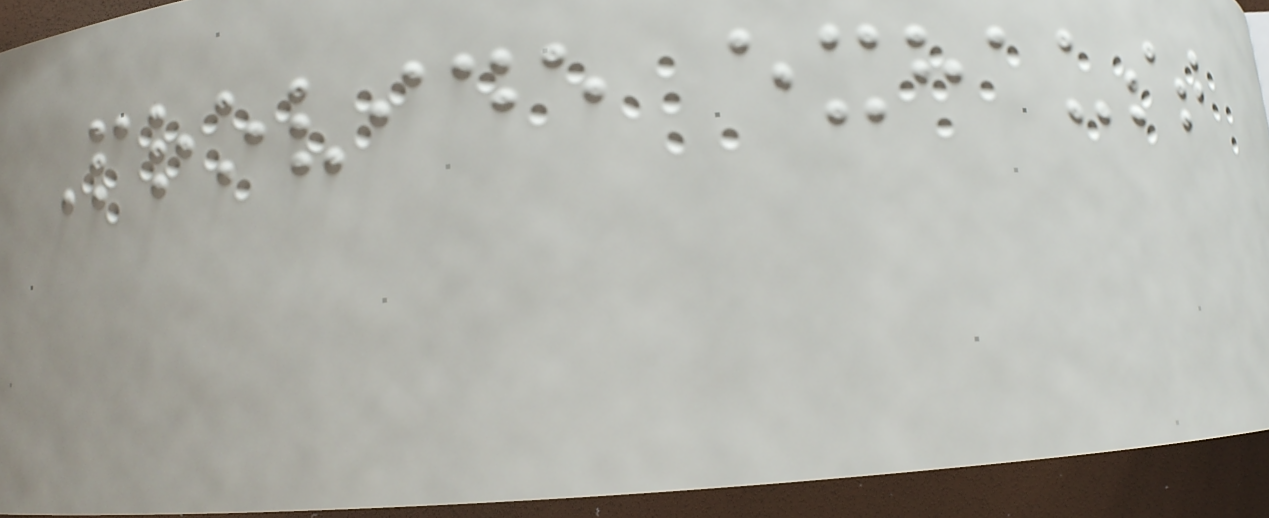Provide exhaust
